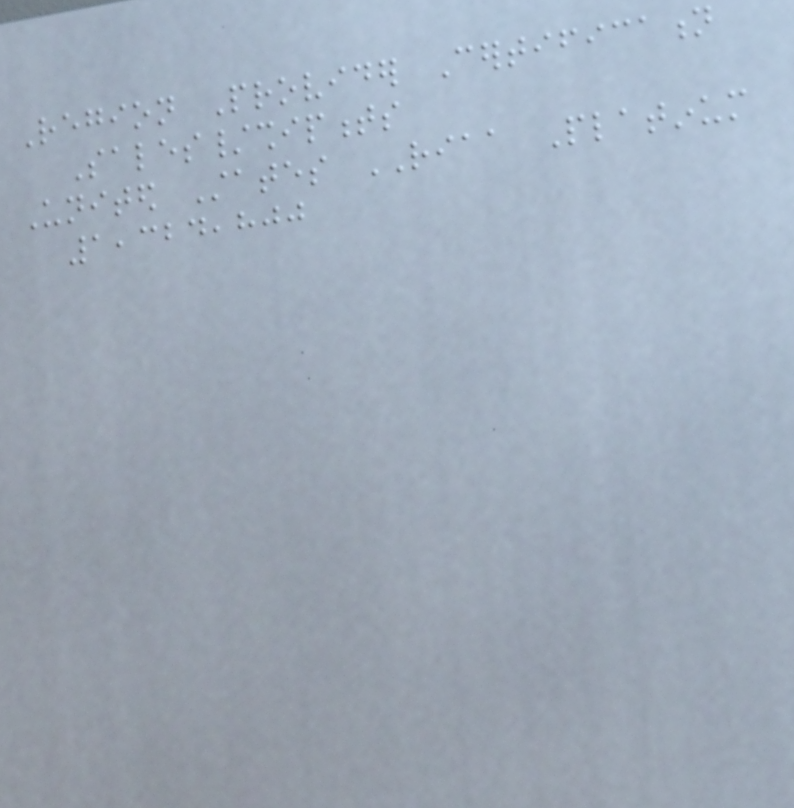Region Provider Certification
Sales/shipments
United States RIAA Platinum
1,324,800
